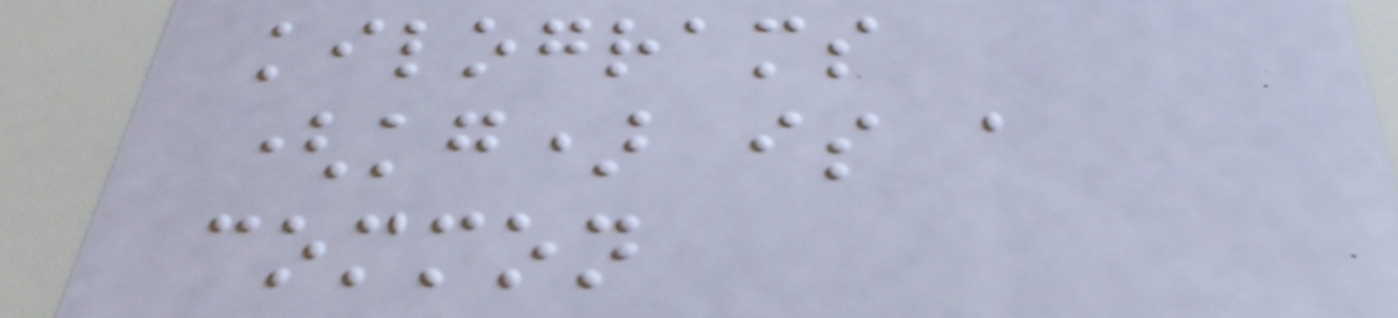kilograms
(kg) is a
common
